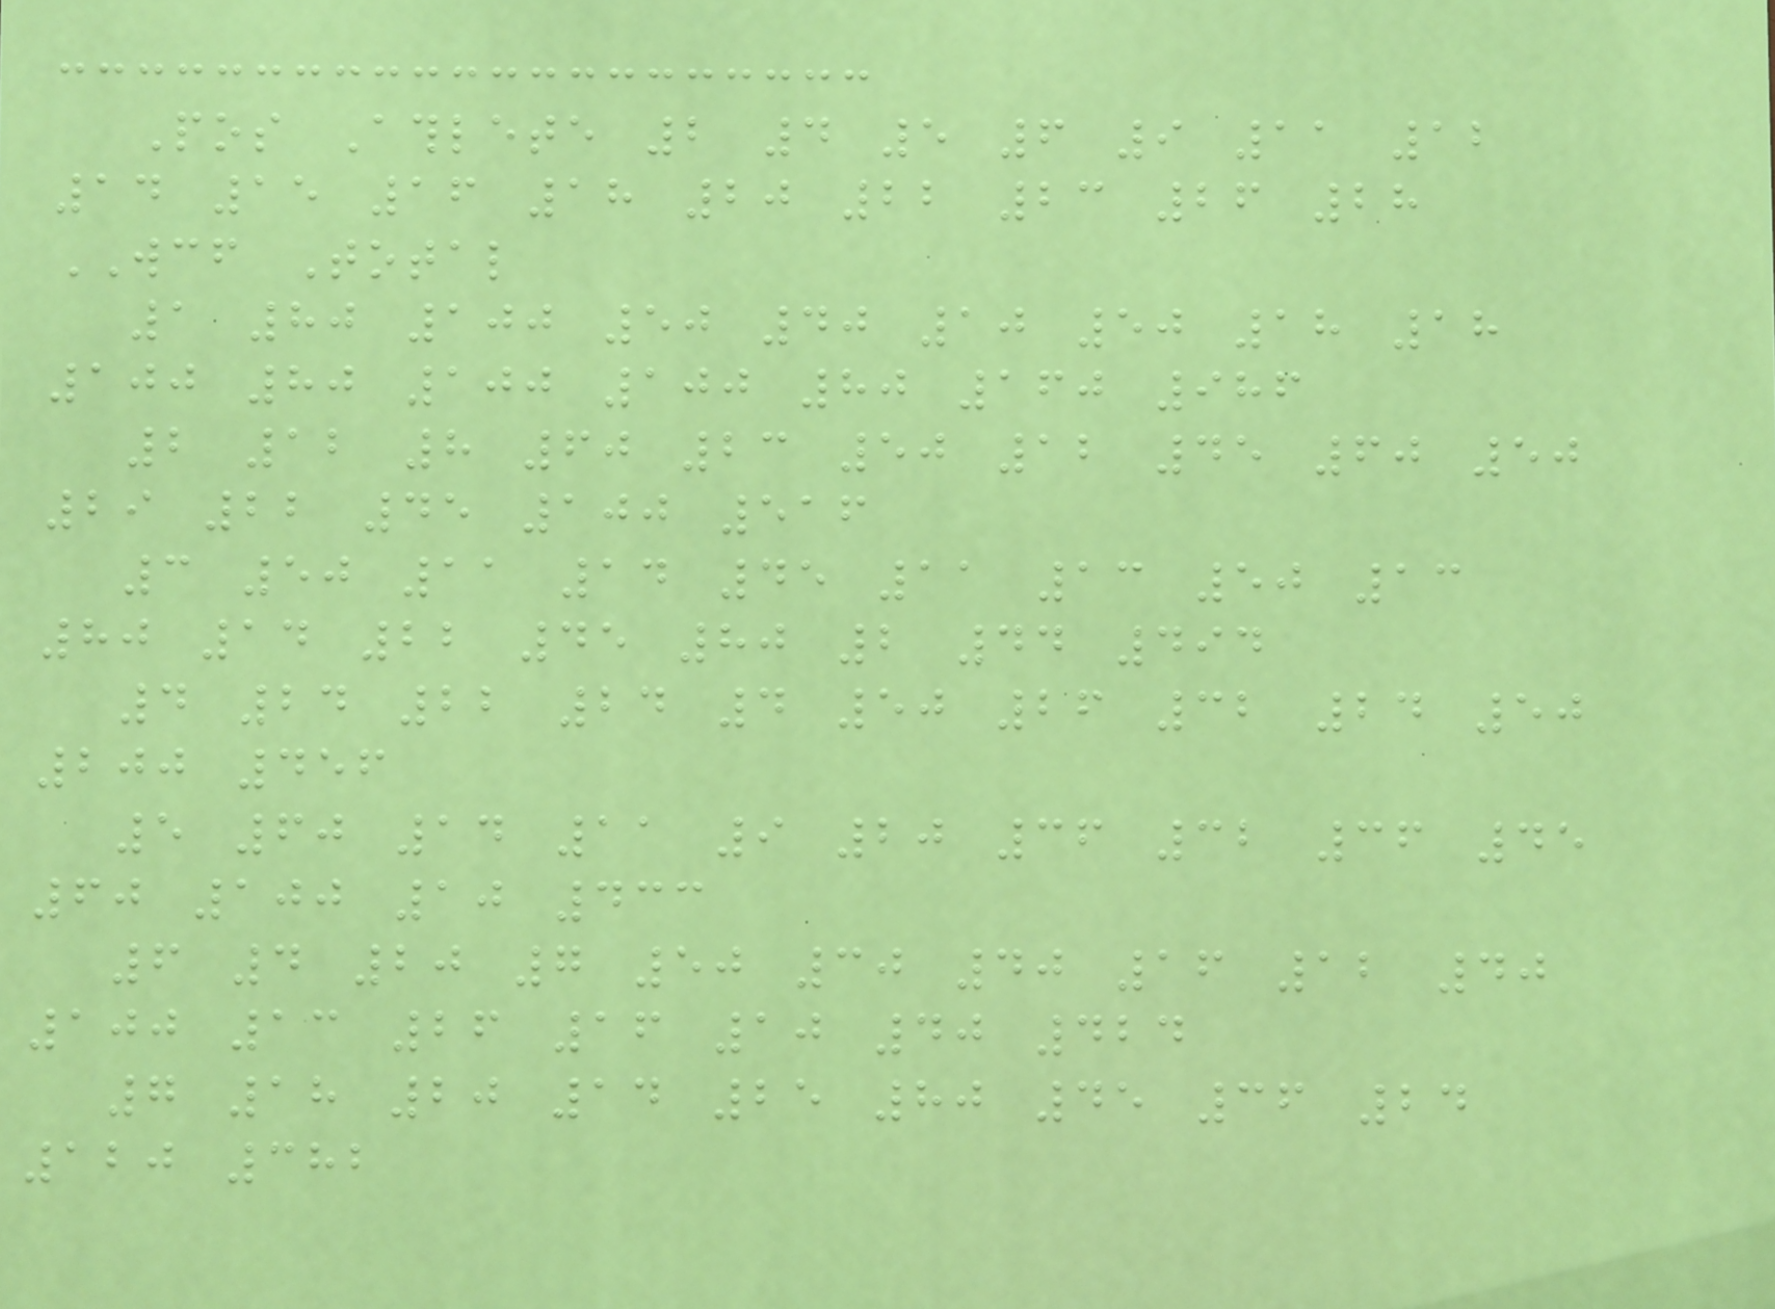Pos Athlete 2 4 5 6 9 11 12
14 15 16 18 20 22 23 26 28
WCF Total
1 80 100 50 40 10 50 18 18
100 80 100 100 80 160 986
2 12 8 60 23 50 12 45 60 50
29 22 45 100 516
3 50 11 14 45 11 13 50 13
80 14 22 45 80 2 44 494
4 24 22 24 4 50 26 32 24 50
200 456
5 60 14 11 9 20 36 32 36 45
60 100 10 433
6 4 20 7 50 30 40 16 12 40
100 13 26 16 10 40 424
7 18 20 14 25 80 45 36 24
120 382
